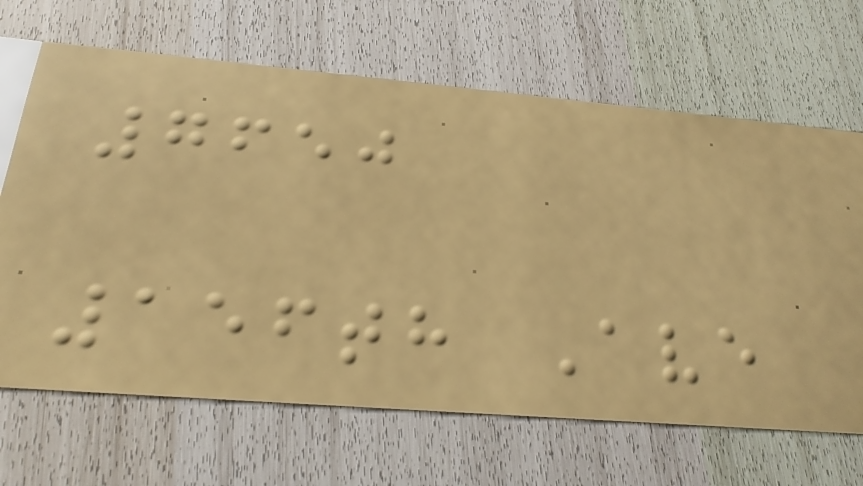7650
156th Ave
